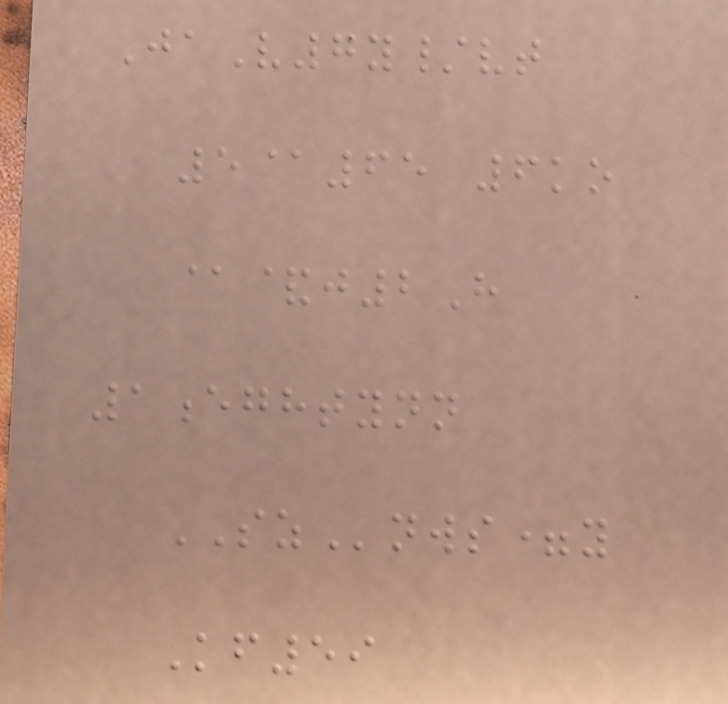JaV7y/vt
5@65 6ko
@&j2H
1eghtynn
SZnws=y
Kf59
